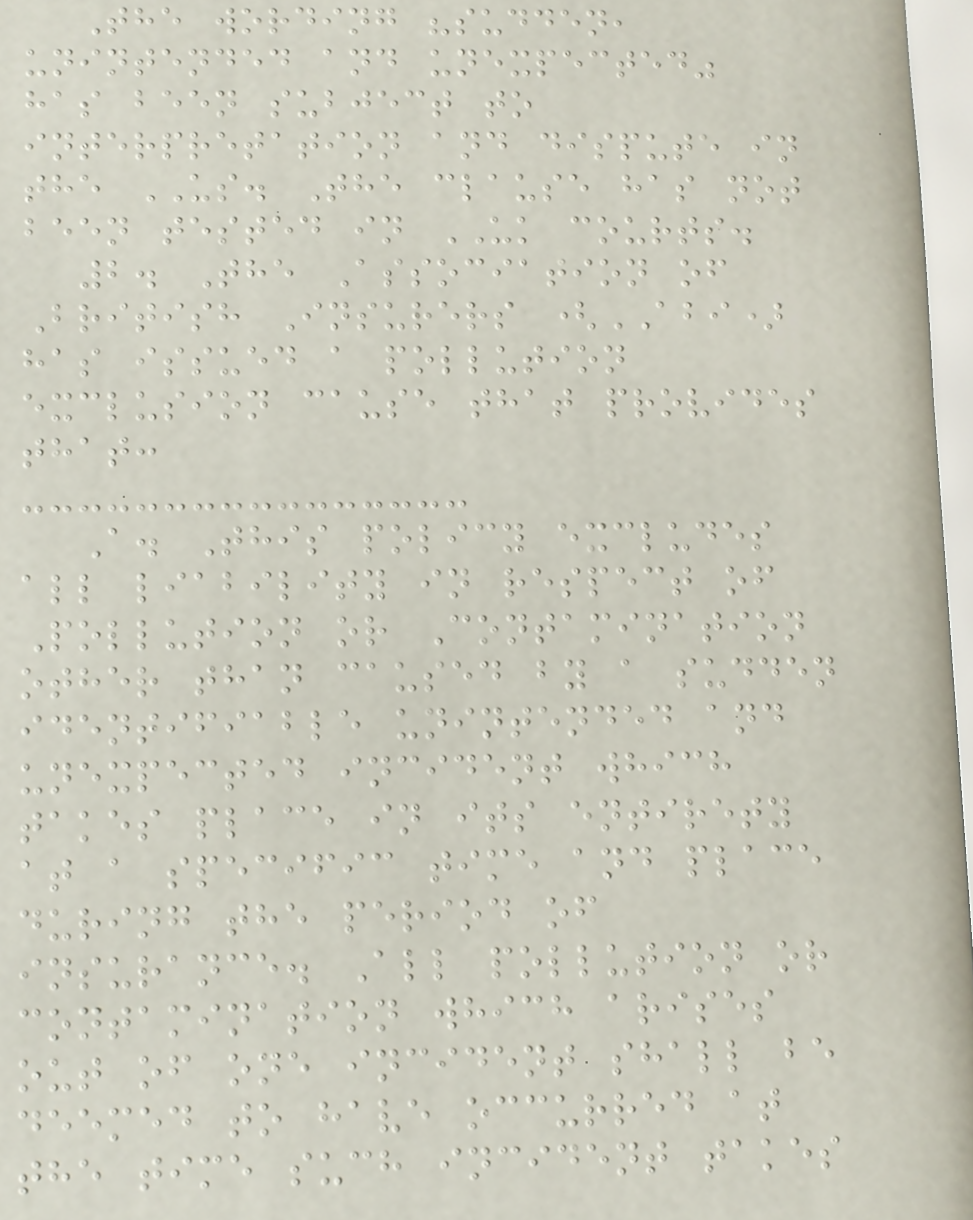The wording "sudden,
unintended and unexpected"
has been subject to
interpretation and dispute in
the US. The clause has not
been tested in UK courts.
2. The Association of
British Insurers (ABI)
has issued a pollution
exclusion cause that provides
that:
A. This policy excludes
all liability in respect of
Pollution or Contamination
other than caused by a sudden
identifiable unintended and
unexpected incident which
takes place in its entirety
at a specific time and place
during the period of
insurance. All pollution or
contamination which arises
out of one incident shall be
deemed to have occurred at
the time such incident takes
